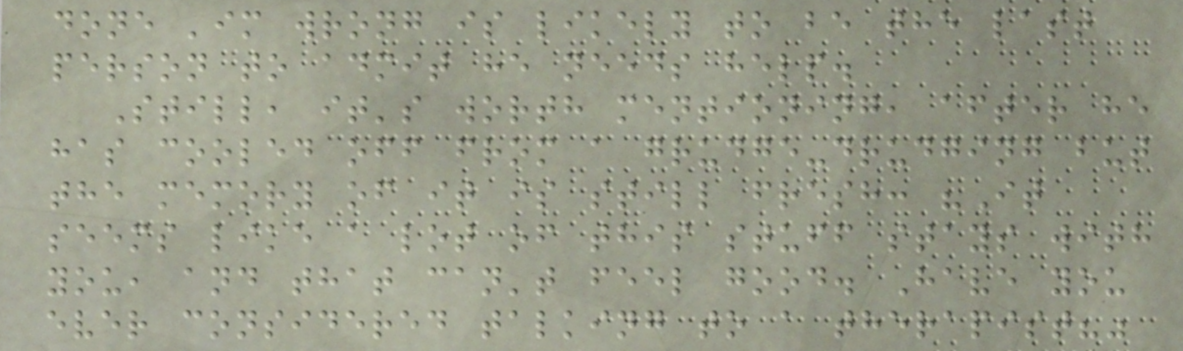done 'im wrong is likely to be the last
person to admit he needs help.
Still, it's worth mentioning, after he
has cooled off from a grudge-drudging but
the memory of it is still fresh: "It
seems like a lot of this stuff stays with
you, and that can't feel good. Have you
ever considered talking to a therapist?"
